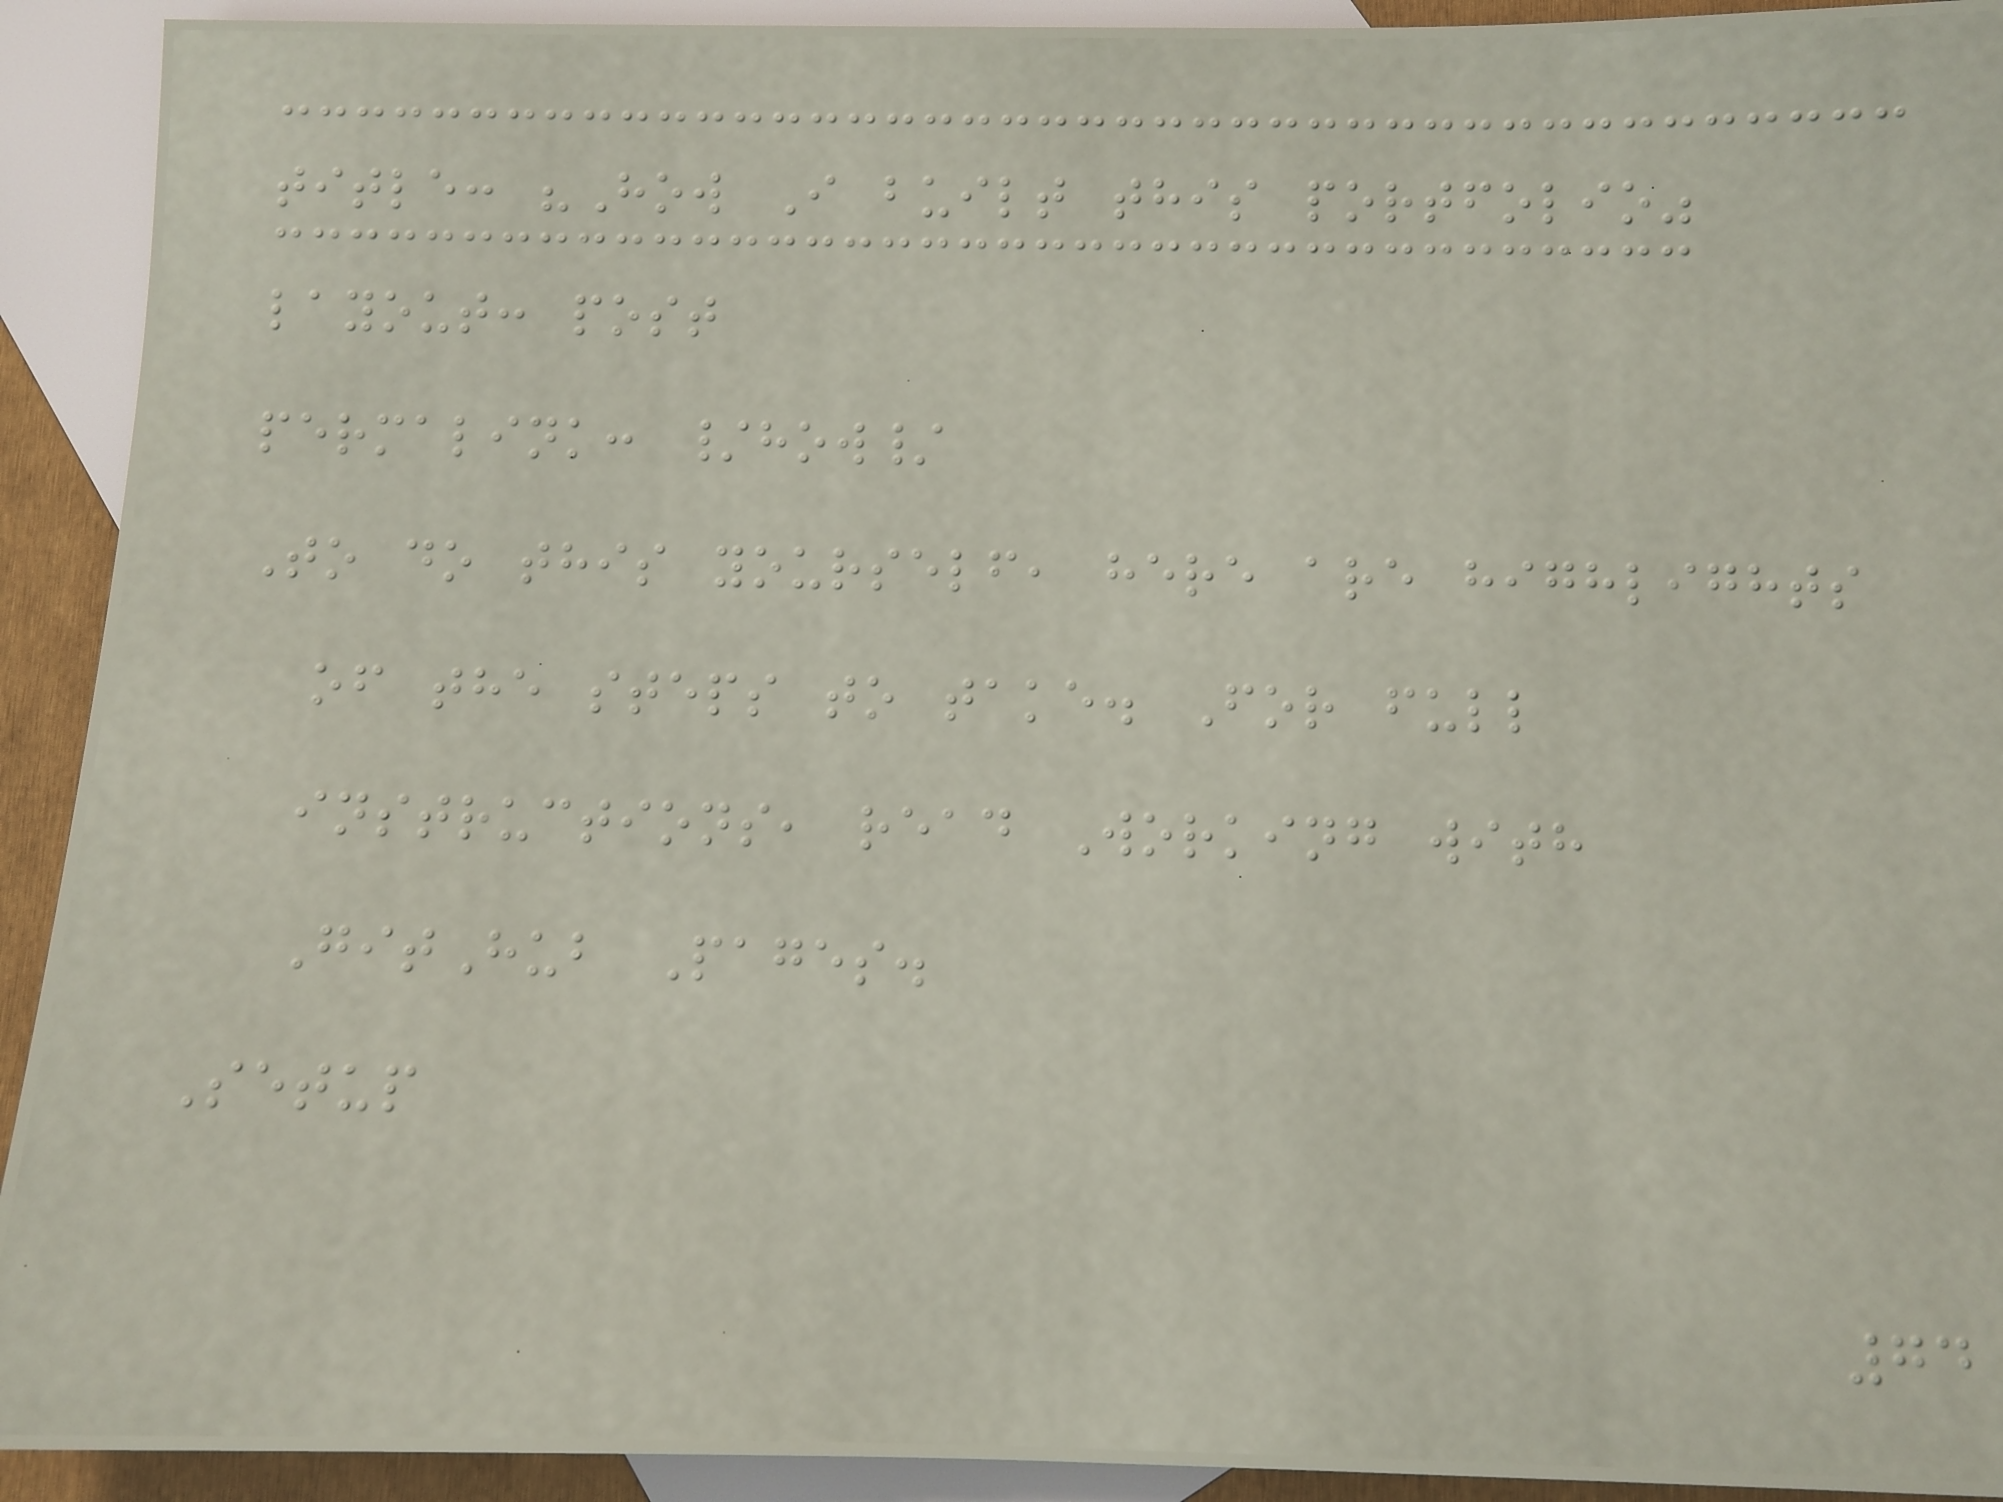title: "How I built this portfolio"
layout: post
permalink: /how/
To do this yourself, here are highlights
of the steps to take. For full
instructions, read Working with
GitHub Pages.
Setup
74
